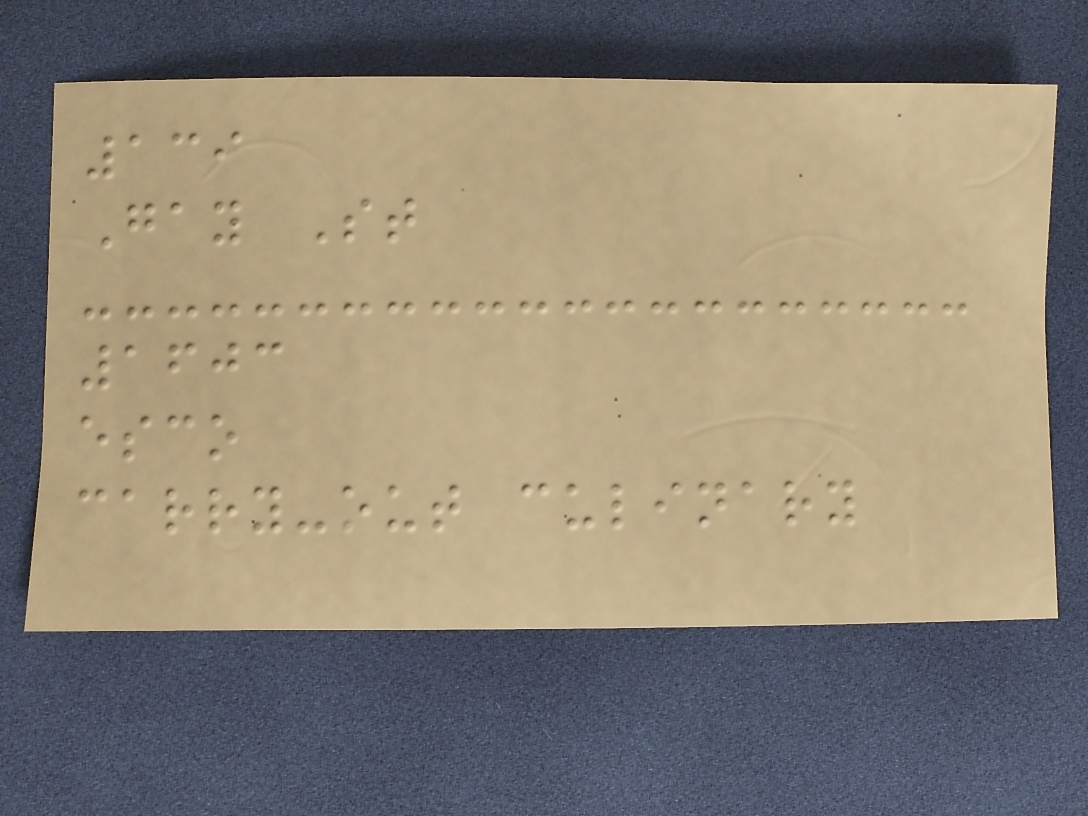139
Gay St
1603
esco
carry-out culinary
